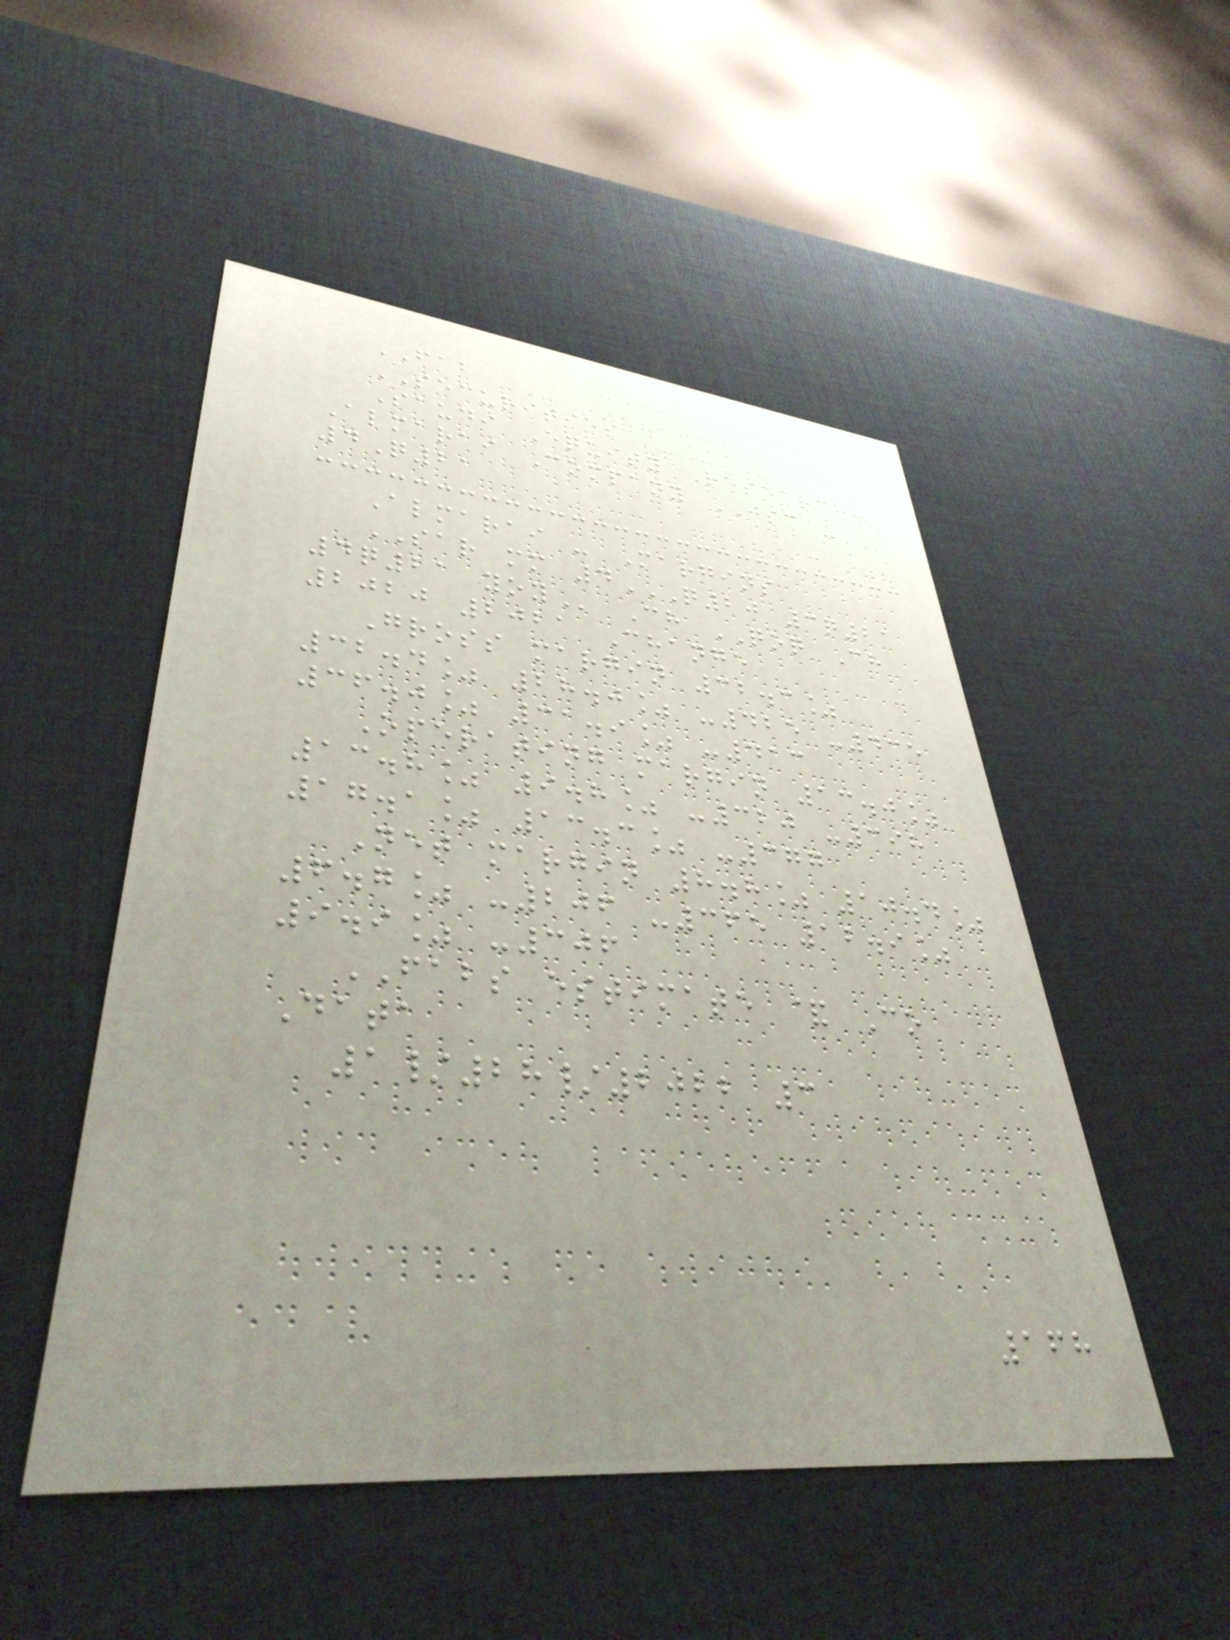FAB
SECURITIES
Saudi Equity Research:
Almarai Company JSC -
4Q21
Almarai - Margins
SAR mm 4Q20 3Q21
4Q21 YOY Ch QOQ Ch
2020 2021 Change
Gross margin 32.3%
32.4% 28.0% -425 -435
36.0% 31.9% -413
Operating margin 13.0%
13.8% 9.8% -320 -398
17.1% 13.3% -377
Net margin 8.8% 10.4%
6.7% -206 -365 12.9%
9.9% -306
FABS estimate & Co
Data
1/28/2022 3
168
